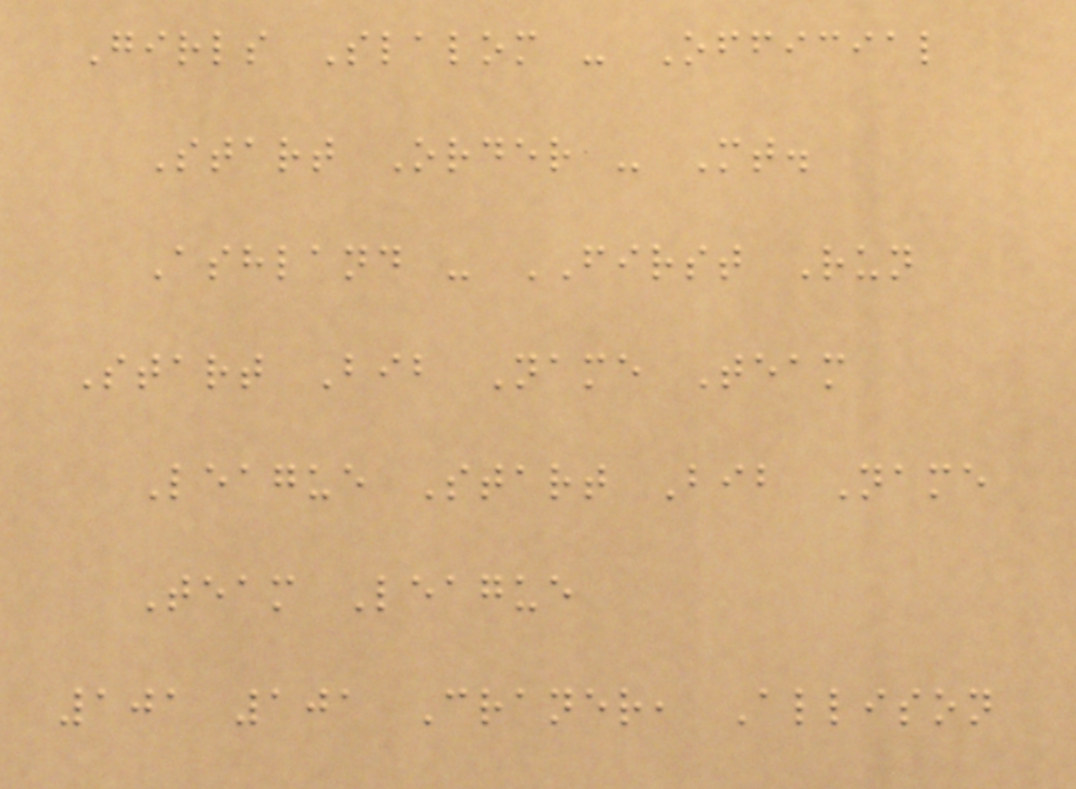Girls Slalom - Official
Start Order - Mt.
Ashland - FIRST Run
Start Bib Name Team
League Start Bib Name
Team League
101 101 Craner, Allison
